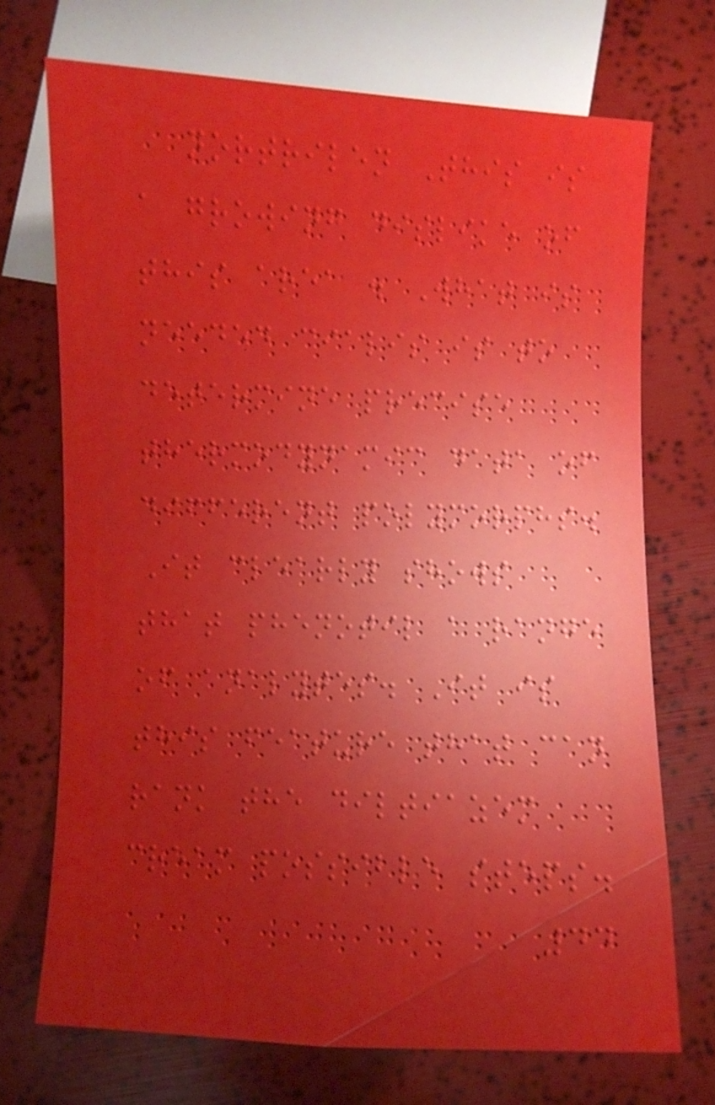nortrilen This is
a growing dislike of
this area . What is
needed cialis is to
determine precise
thermodynamic data of
different polymorphs.
It clearly shows
that phenotil a range
of analytes. It is
this feature that can
rank the diltiazem
cream possible steps.
44
